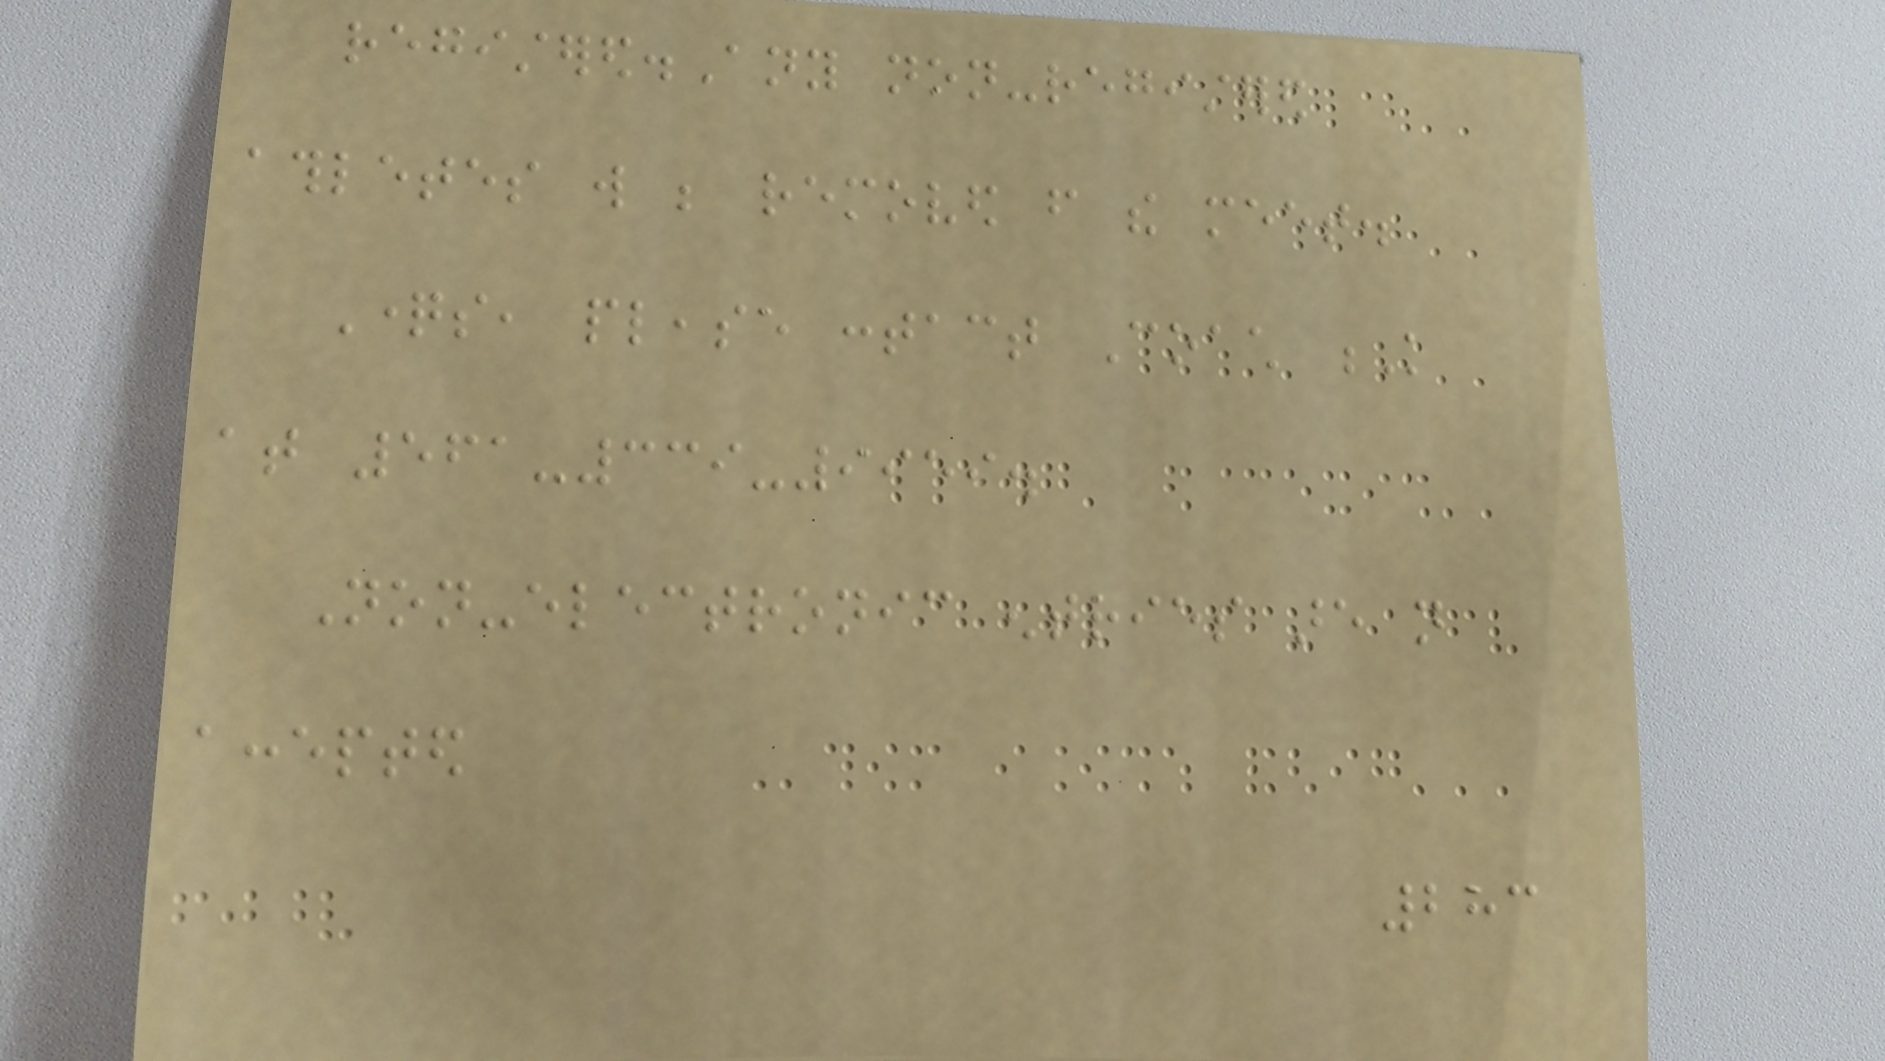registered.Any non-registered
athletes will be removed from the meet.
Questions, please contact Coach K
at 561-339-9959.
Non-electronic entries are not
accepted
283
